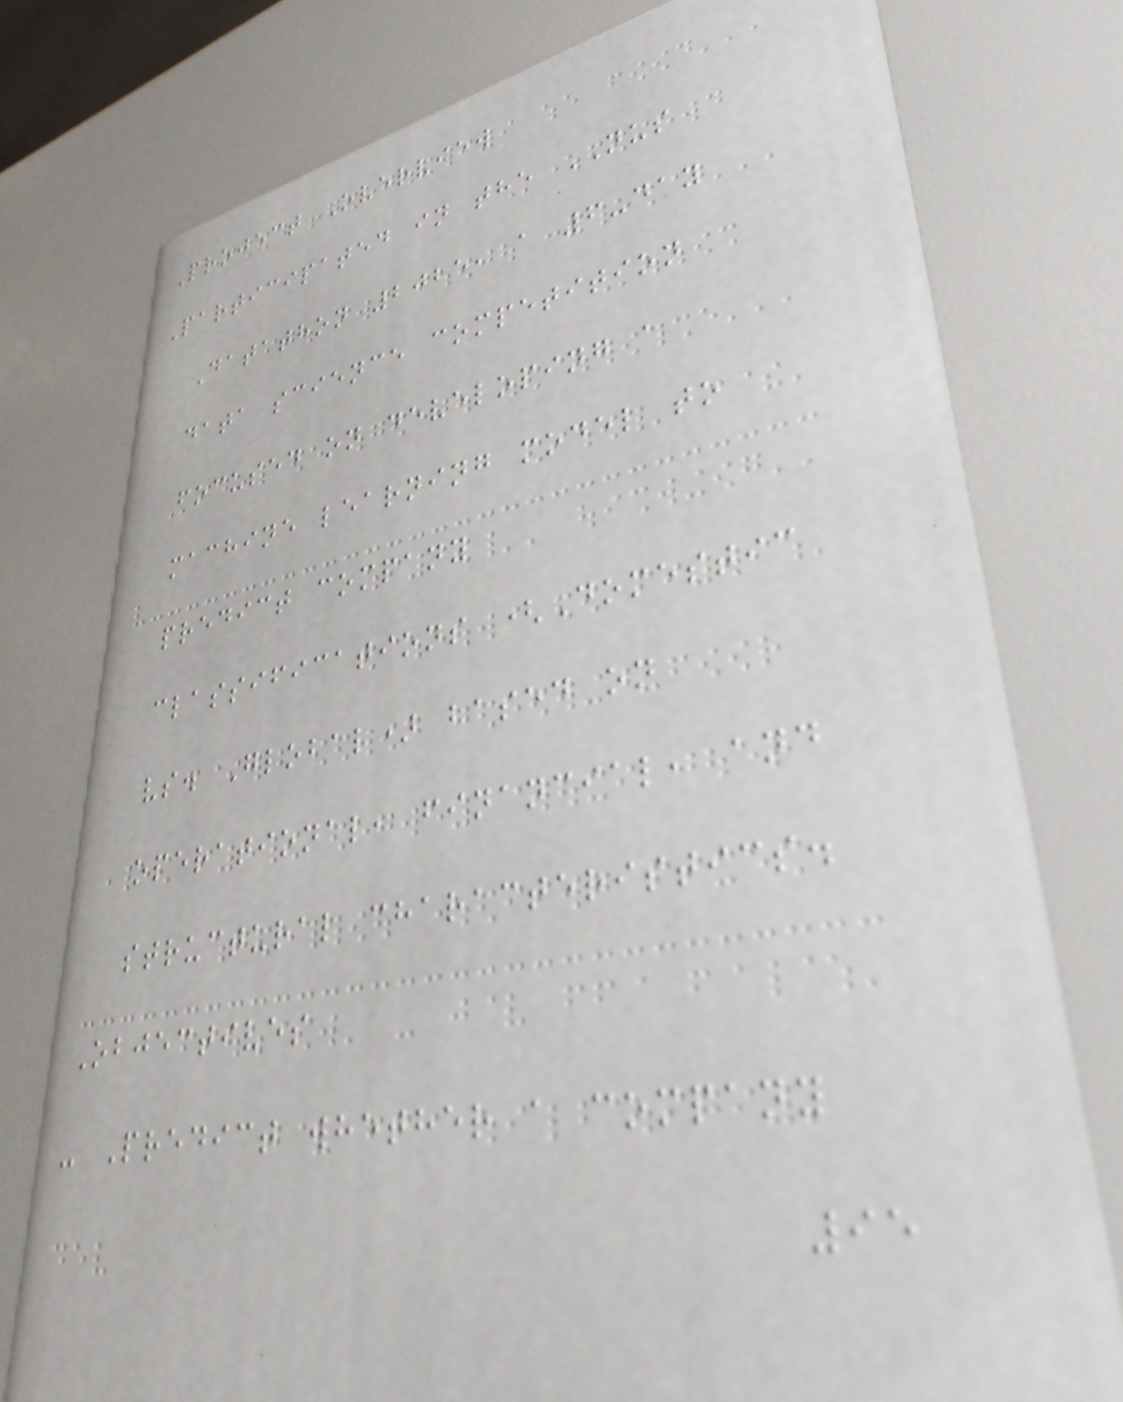Project Overview
Participated in the NUS
Datathon 2025, a 6-day
data science competition
focused on developing a
machine learning model to
predict company
classifications (Domestic
vs. Global) based on
operational, financial, and
structural characteristics.
Objectives
- Predict whether a company
95
